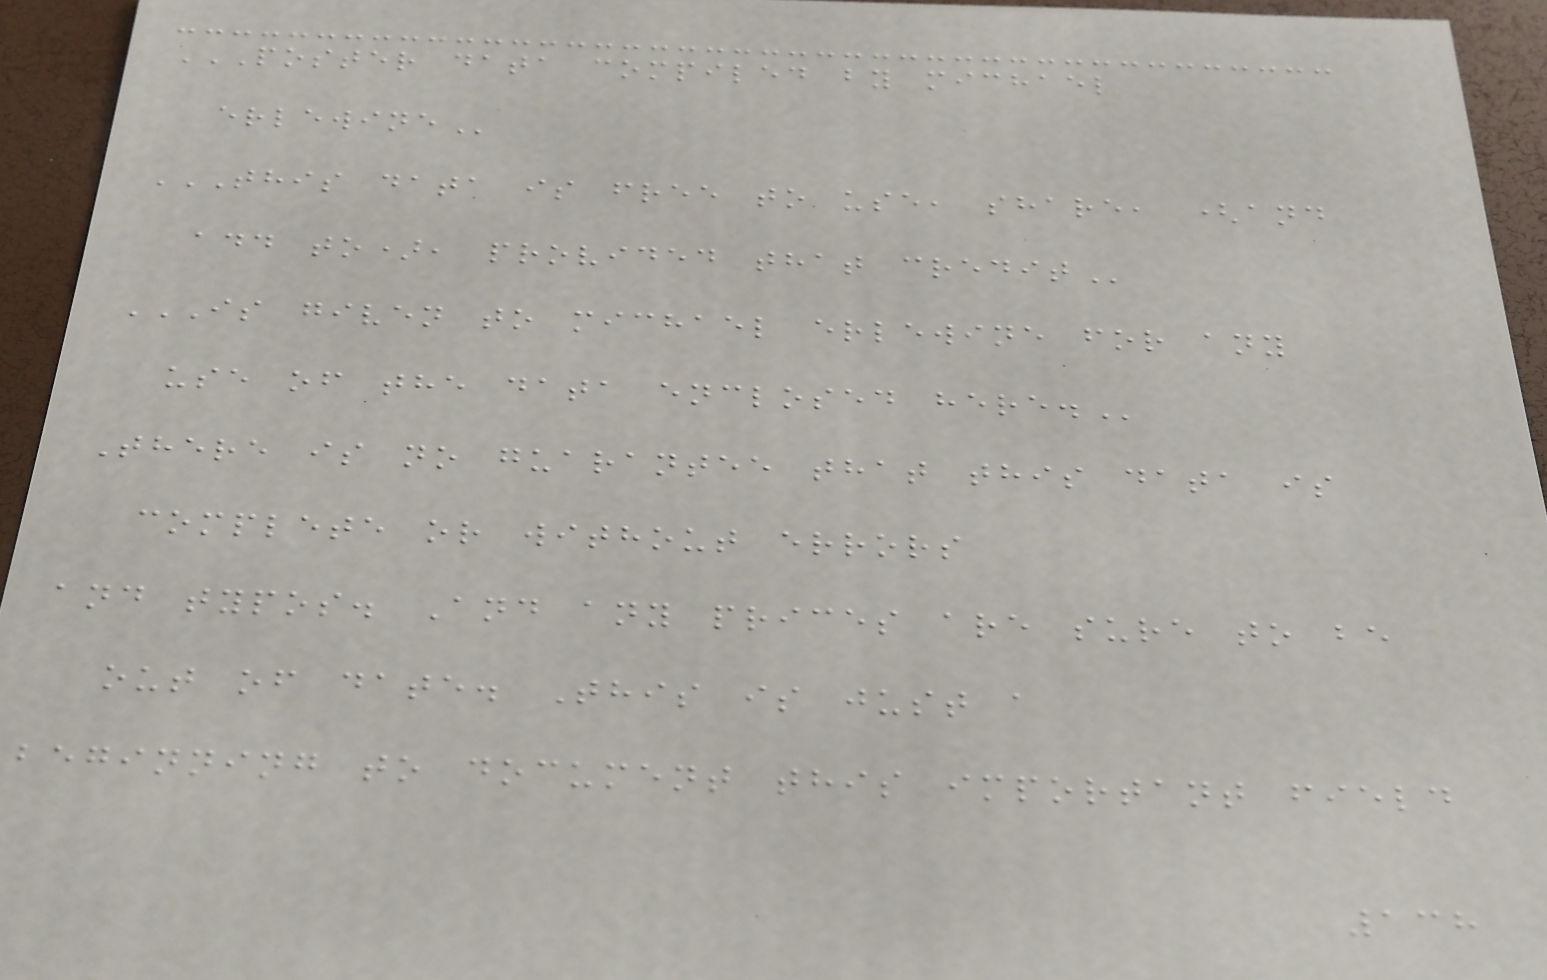POSTER DATA COMPILED BY MICHAEL
ERLEWINE
THIS DATA IS FREE TO USE, SHARE, (AND
ADD TO), PROVIDED THAT CREDIT
IS GIVEN TO MICHAEL ERLEWINE FOR ANY
USE OF THE DATA ENCLOSED HERE.
There is no guarantee that this data is
complete or without errors
and typos. And any prices are sure to be
out of date. This is just a
beginning to document this important field
138
